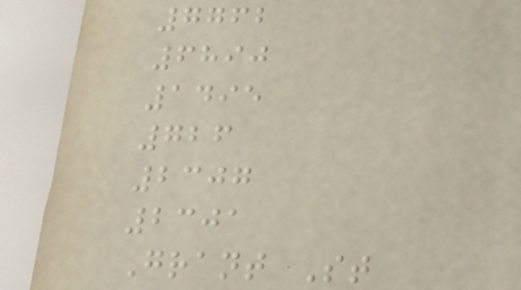7762
6890
1495
726
2307
2301
Grant St
